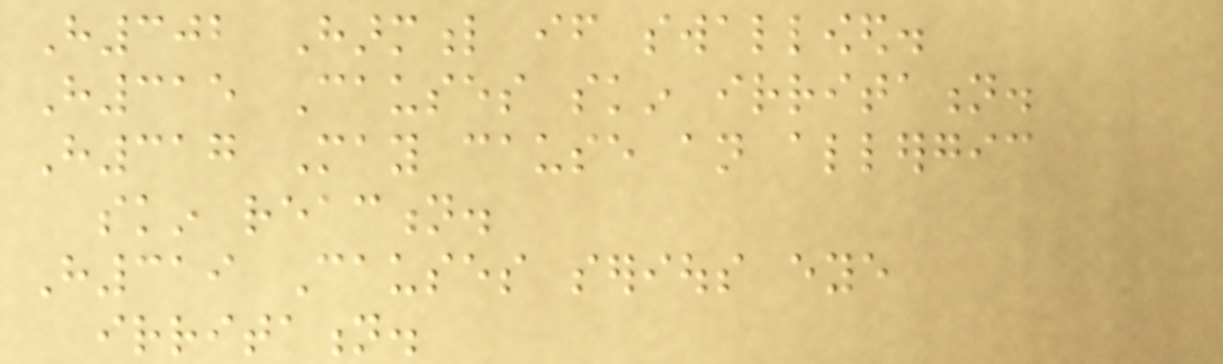H302 Harmful if swallowed.
H315 Causes skin irritation.
H317 May cause an allergic
skin reaction.
H319 Causes serious eye
irritation.
